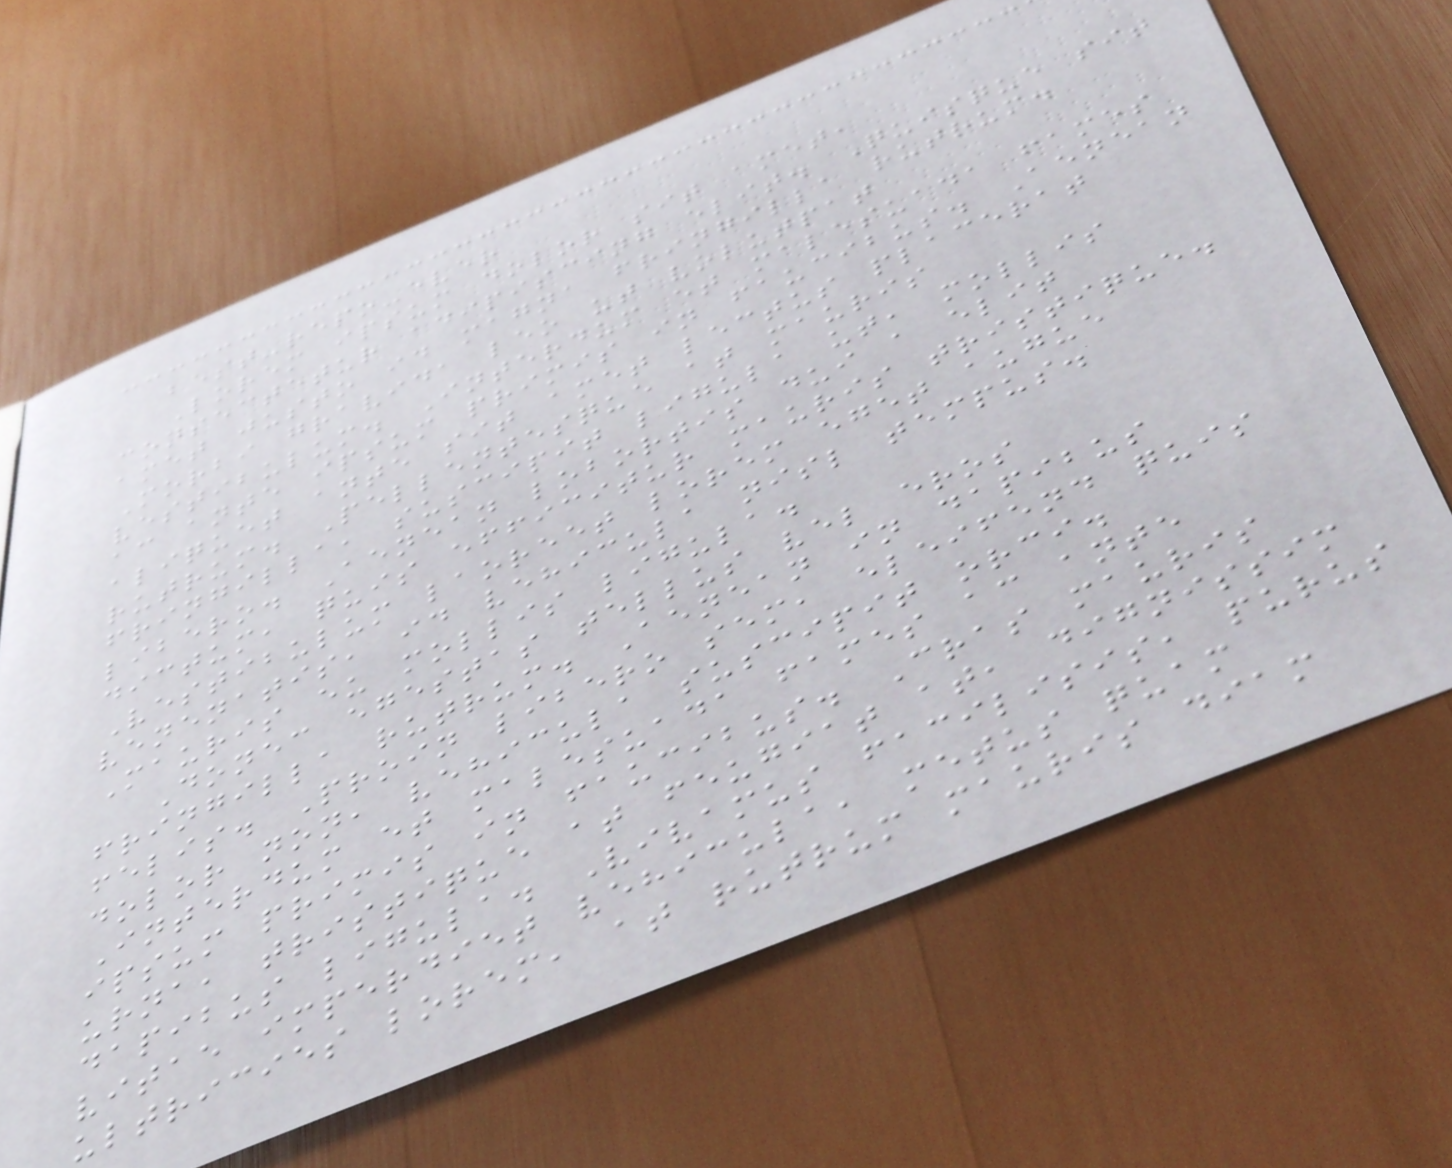best-repo-ever
Lorem ipsum dolor sit amet,
consectetur adipiscing elit. Quisque sit
amet justo id magna fringilla rutrum.
Morbi gravida leo ut volutpat
vestibulum. Interdum et malesuada fames
ac ante ipsum primis in faucibus. Aenean
aliquet ante sit amet lectus placerat
rutrum. Pellentesque at mauris
fringilla, suscipit ligula ut, mollis
libero. Aenean lobortis dui a elit
dictum, quis efficitur mauris tristique.
Vestibulum laoreet lorem eget augue
venenatis, id vehicula nisl tempus.
Mauris eu mollis ligula.
Donec egestas tellus vel eros
fringilla rutrum. Aenean in dapibus
felis. Proin libero sem, eleifend quis
dolor non, vehicula suscipit orci.
Interdum et malesuada fames ac ante
ipsum primis in faucibus. Cras mauris
urna, tristique at feugiat at, dignissim
dapibus ligula. Vivamus facilisis, purus
vitae imperdiet vehicula, metus quam
ultricies lorem, at rutrum mauris diam
